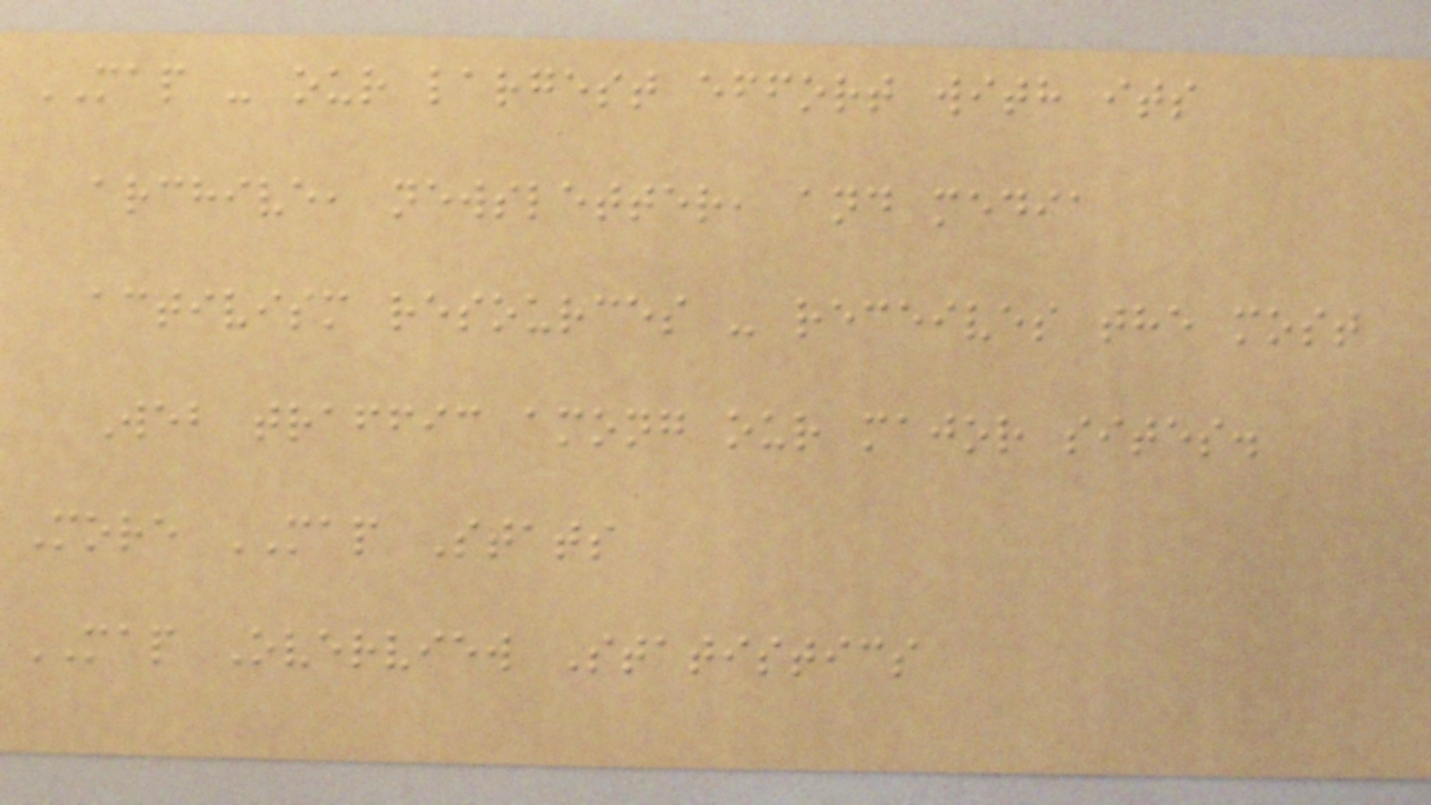MAP - our largest effort with its
archive, newsletter, and media
activism resources - receives the most
Web traffic among our major sites.
More MAP Stats
MAP Overview Statistics
